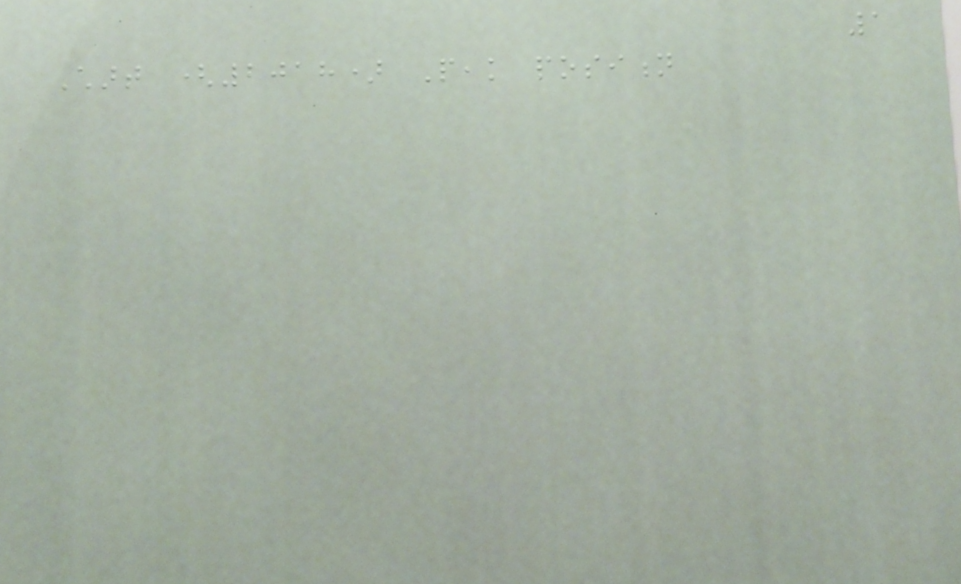1
Chart (2018) Peak position
